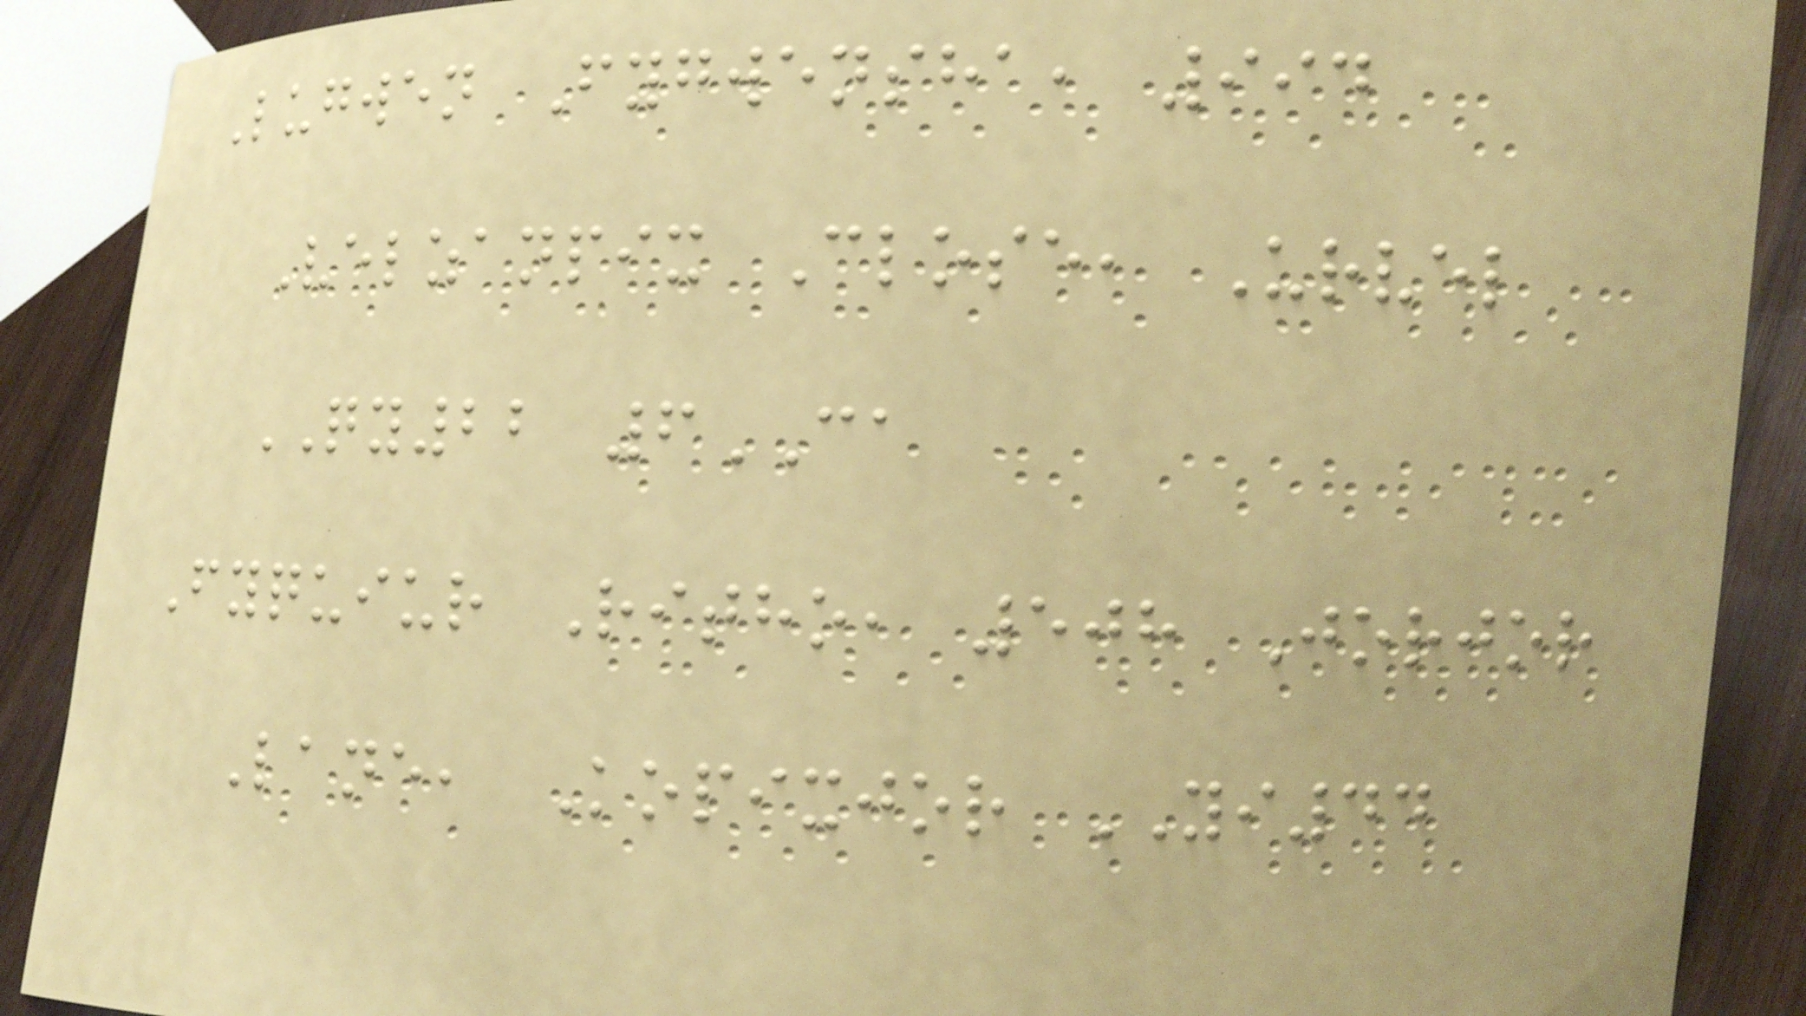Lugwen Fygwensha, 994
Velzanpix Close, Urvel
QY22 6CA
Fyquiur Ritho, 508 Jorjor
Lane, Kopixjor YI44
